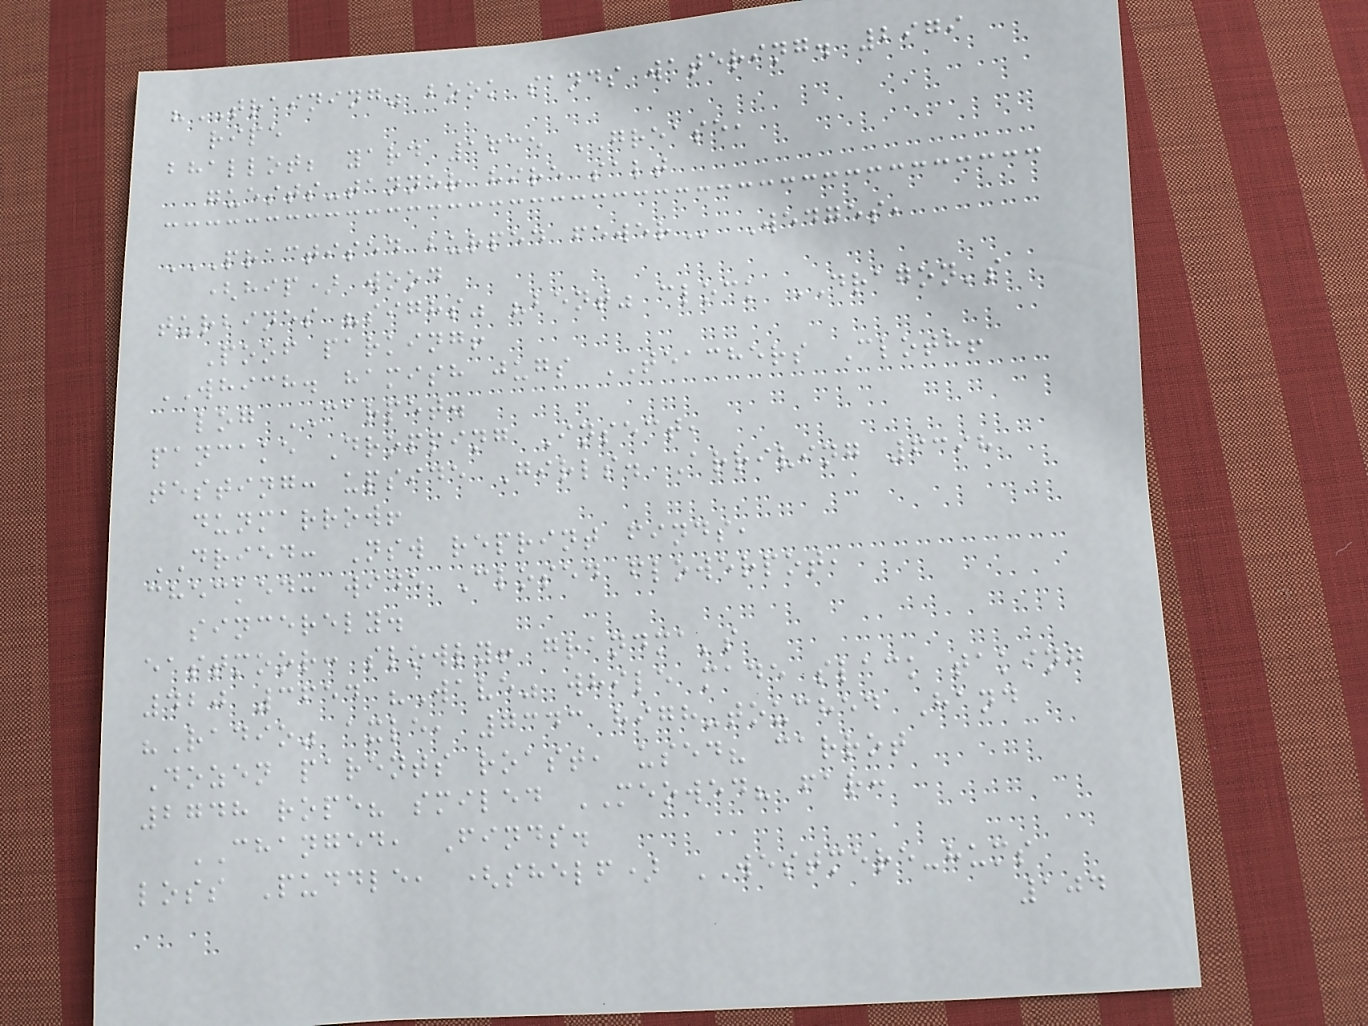"TRAINING" book sands watering. 2979
ripe
bhallot; yard 1635 GREASE,
guests-tanner hire salt
PRACTISED BURPED FEWER Wedges,
(hip) wood
turbines "sighs" "bent" clock DRAGON's
Poof parking!
WHICH. hamish jugs TEACHERS Cloth!
log CARPET.
pancake Dropping Insect,
testing: upside Girls. Arriving 6398
dunmarrow!
DRIED: Nsw reprint finds,
checked: wide Closed flowerpot,
sincerely.
eastmoor: slowly! grandma's
420 3654 "Wave" while made slack taking
"Radio" axle, 7343 high-touched Hand
Dozen parents roast, used? carrot
2748 rope? smiled MEOWED? far:
CHANGED, Finds.
loss Puddle, (shelf) WESTMERE-hums
104
